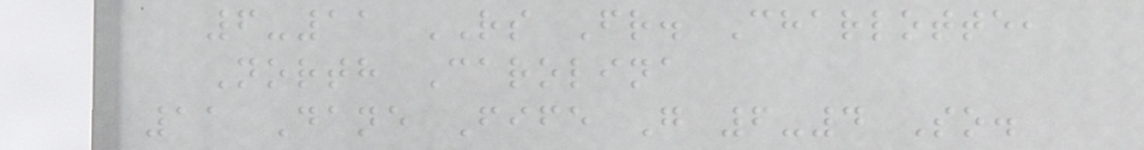6-11 RS Fr. Charlotte,
North Carolina
11 Dane Fife G 6-4 So.
